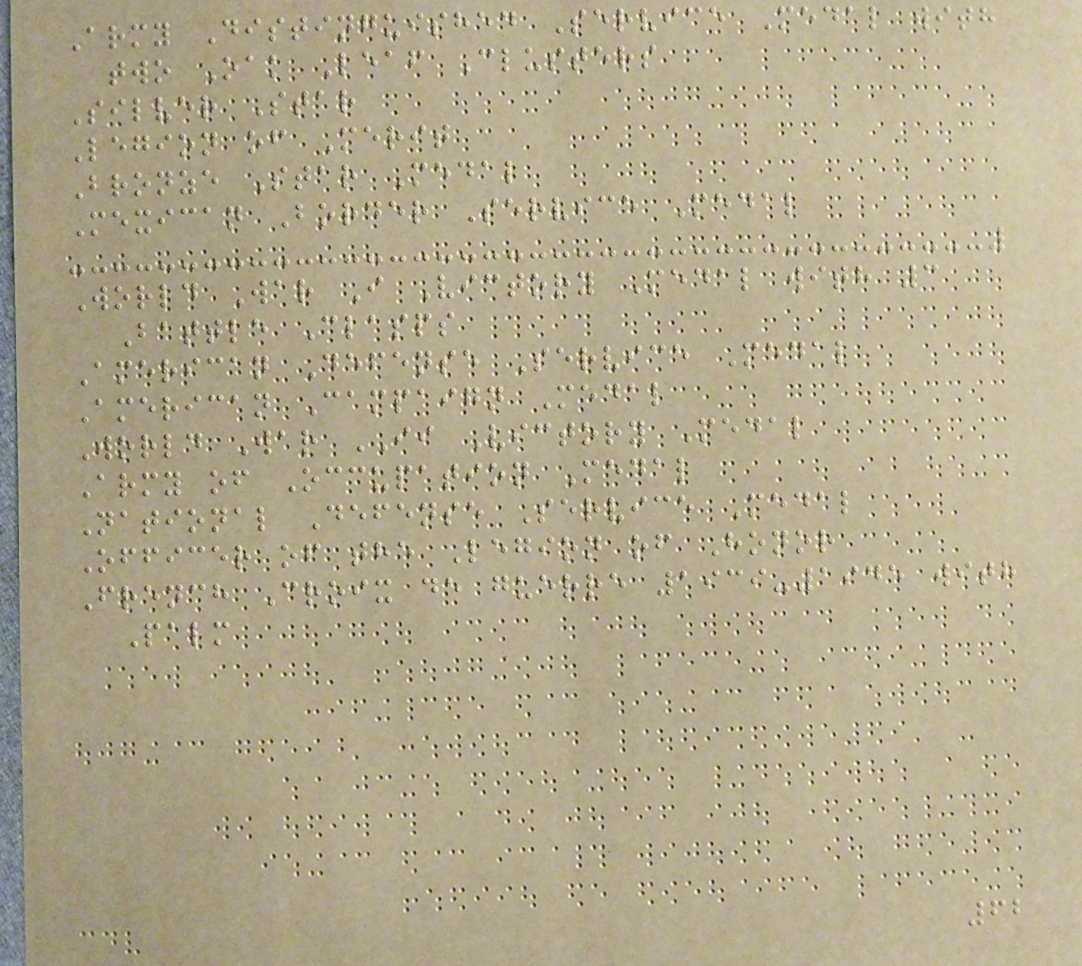Army Distinguished Service Medal with
two Oak Leaf Clusters
Silver Star
Legion of Merit
Bronze Star Medal
Mexican Border Service Medal
World War I Victory Medal with 3
Battle Clasps
American Defense Service Medal
American Campaign Medal
World War II Victory Medal
Army of Occupation Medal
National Defense Service Medal
Officer of the Legion of Honor
French Croix de guerre 1939-1945 with
Palm
62
